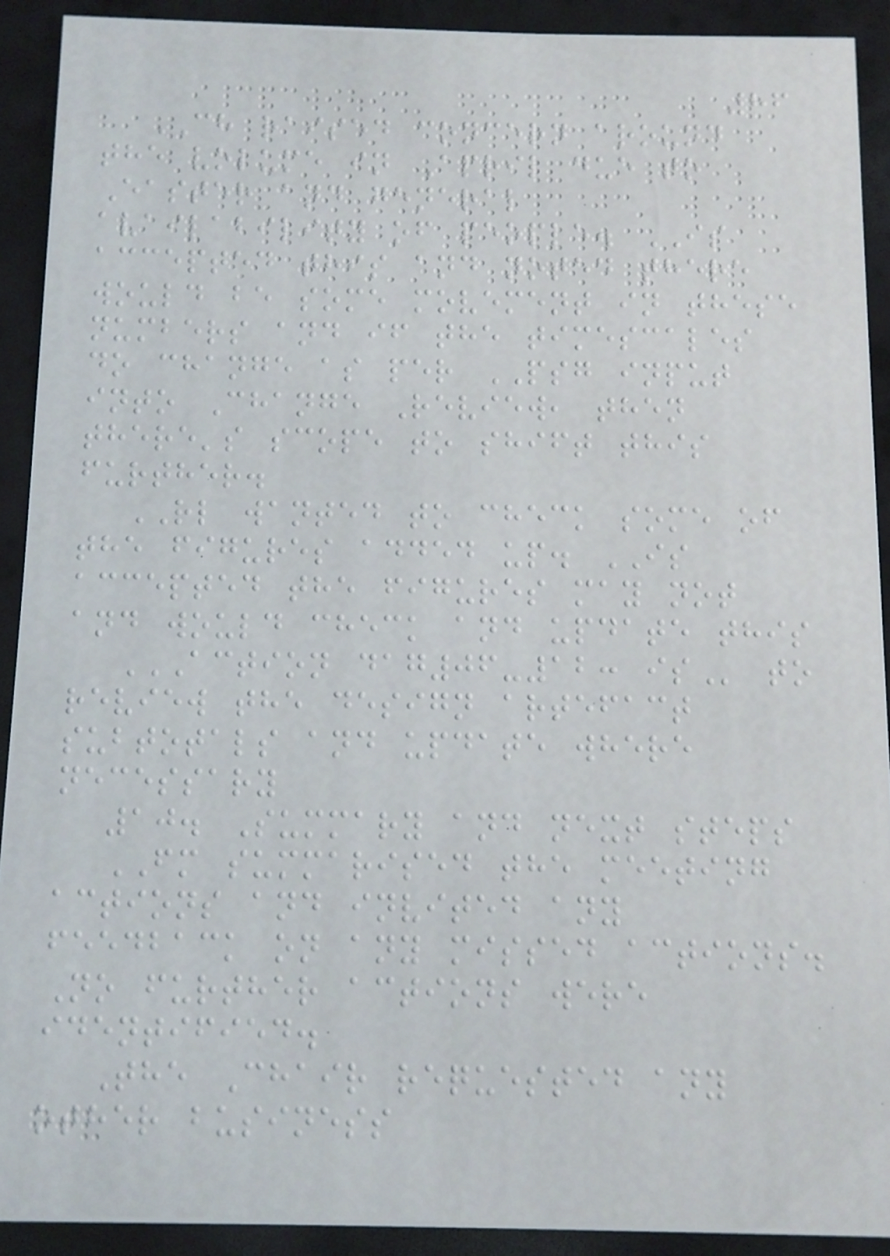86
CH raised concern around
the volume in April due to
Easter and general
availability of people. IS
accepted this and noted there
would be some movement in these
numbers and if the timescales
do change as per PSG input
into Change Review, then
there's scope to shift this
further.
RL wanted to check some of
the figures added up. IS
accepted the figures may not
and would check and update this
ACTION DAG06-12: IS to
review the design artefact
subtotals and update where
necessary
10. Summary and next steps
FM summarised the meeting
actions and invited any
feedback on any missed actions.
No further actions were
identified.
The Chair requested any
other business
